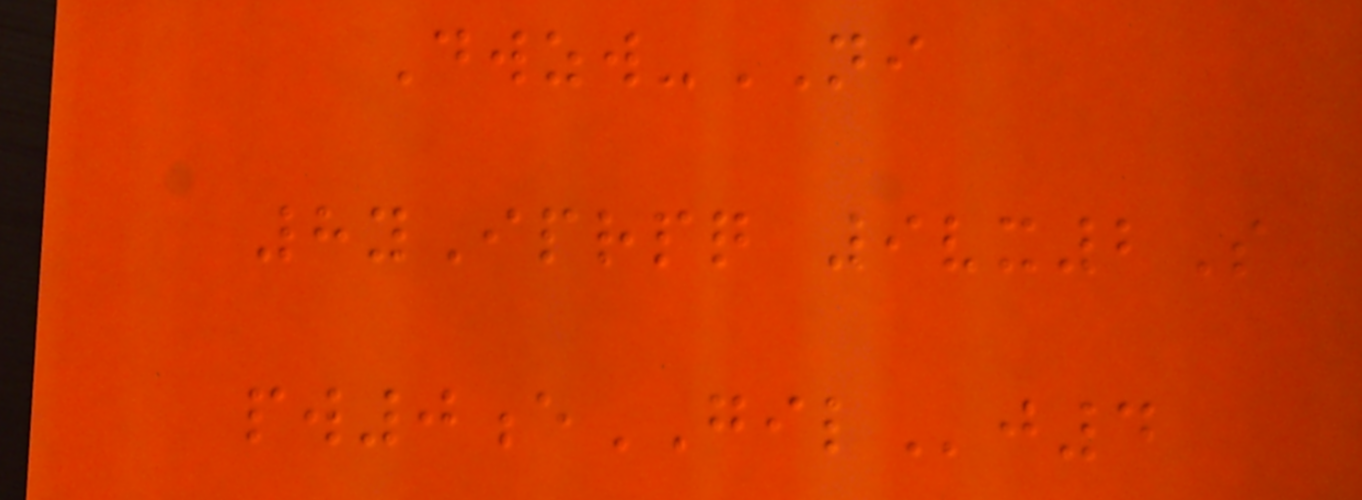Dwzw-NI
8yIprpq 9vx2S
pw0eGILj4
